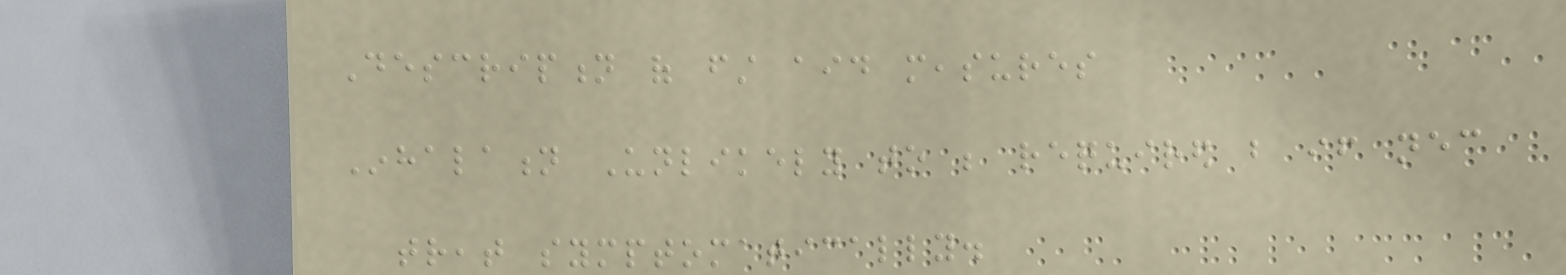Description of first aid measures
Inhalation Unlikely to be required but if necessary
treat symptomatically.
